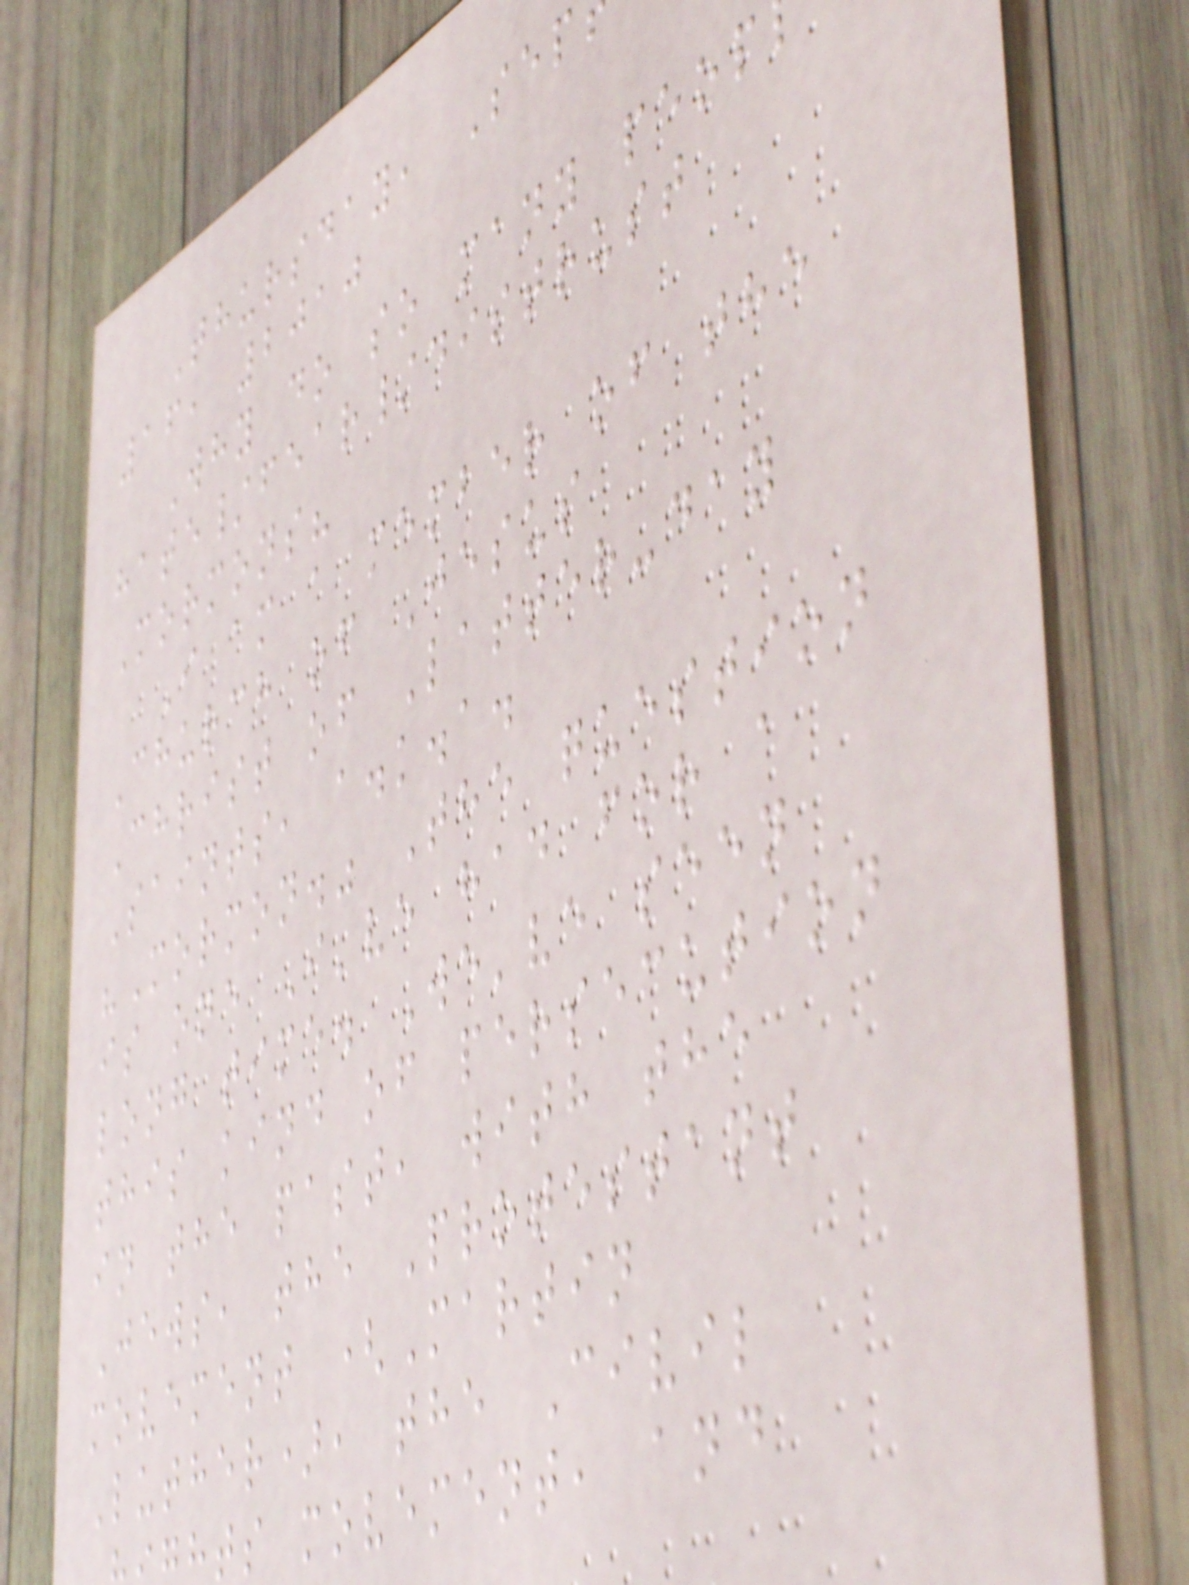Thursday, Sep
16, 2010
Why do so many peop
hate/fear/distrust
Mormons?
I am a member of the
Church of Jesus
Christ of Latter-day
Saints, a.k.a.
"Mormon." The question
is one I've had for a
long time. We've seen
this kind of persecution
in the past, with the
Jews, the Protestant
movement (Martin
Luther), the Civil
hts movement, and
